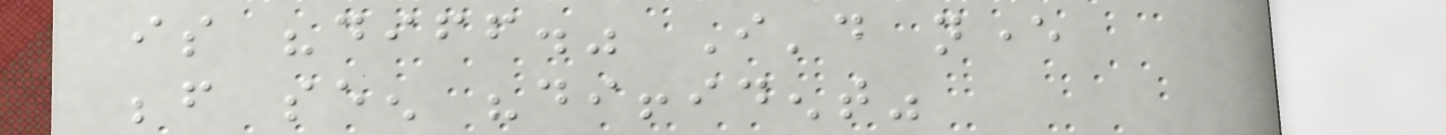is "diff." I'd never
before seen "diffident"
